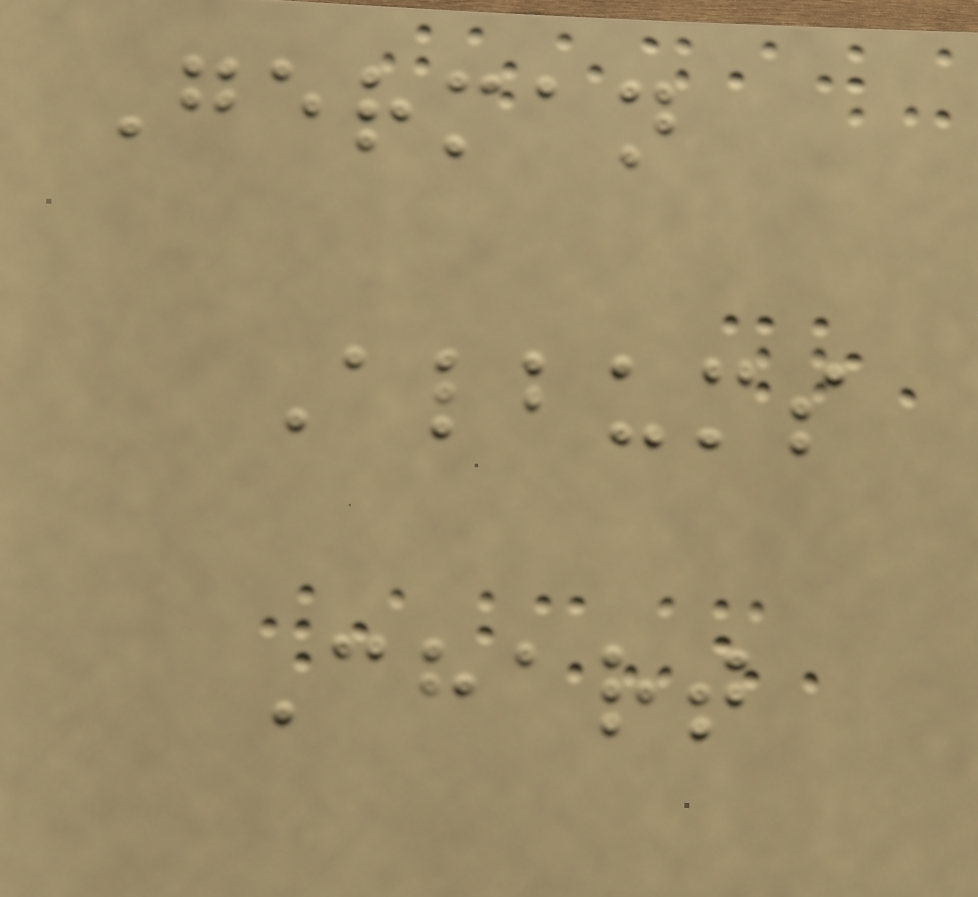German
Albums
Chart
